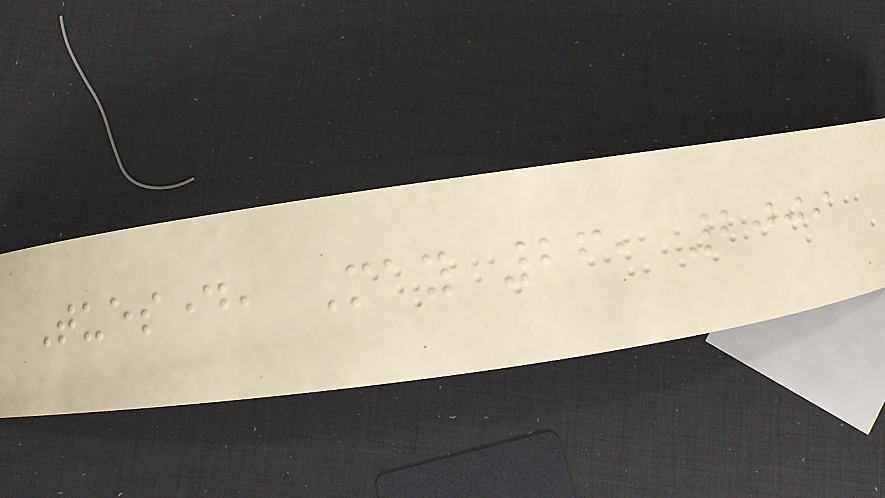Tuesday, May 26, 2009
